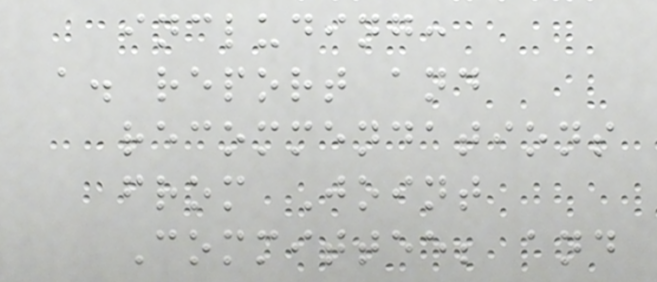including:
a. report and
recommendations
from Joint
Committee; and
